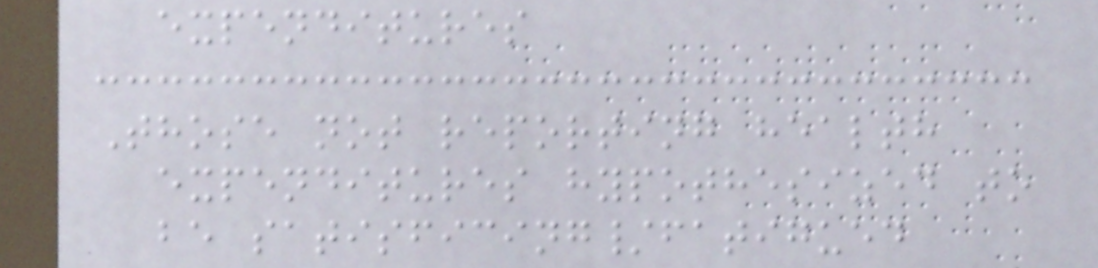expenditures
Those not reporting health
expenditures hypothesized to
be satisficing/fatigued
